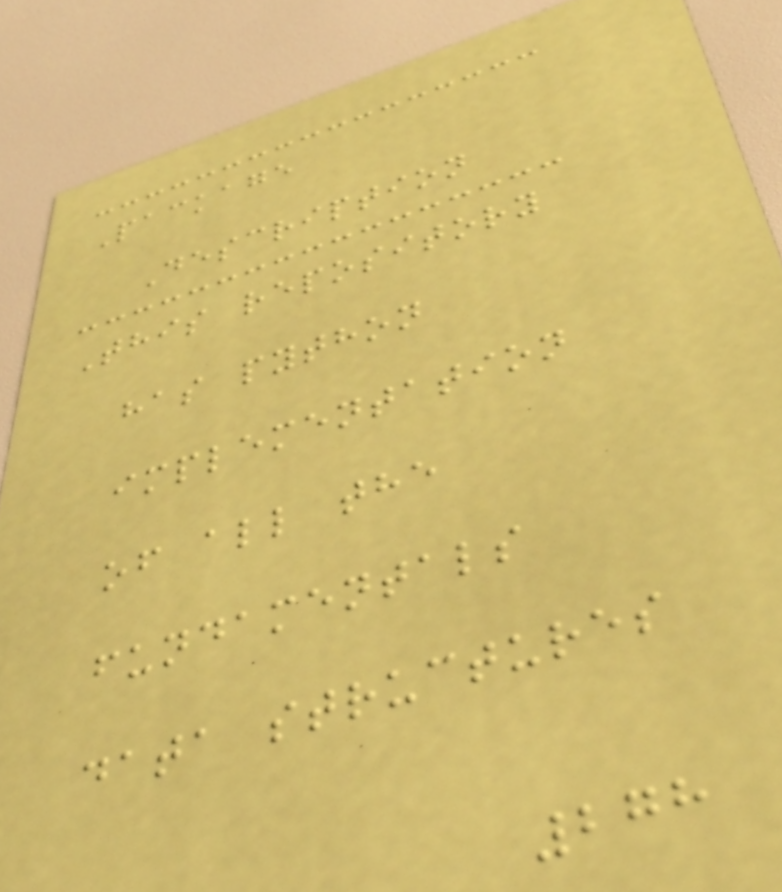Package
Description
This repository
has python
implementation
of all the
fundamentals
data structures
278
